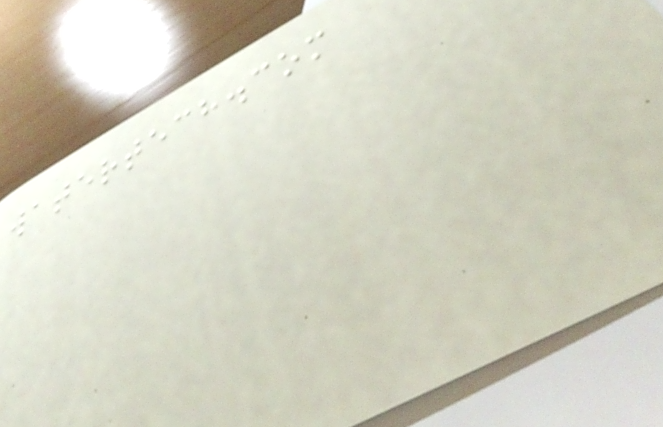watertech.com
